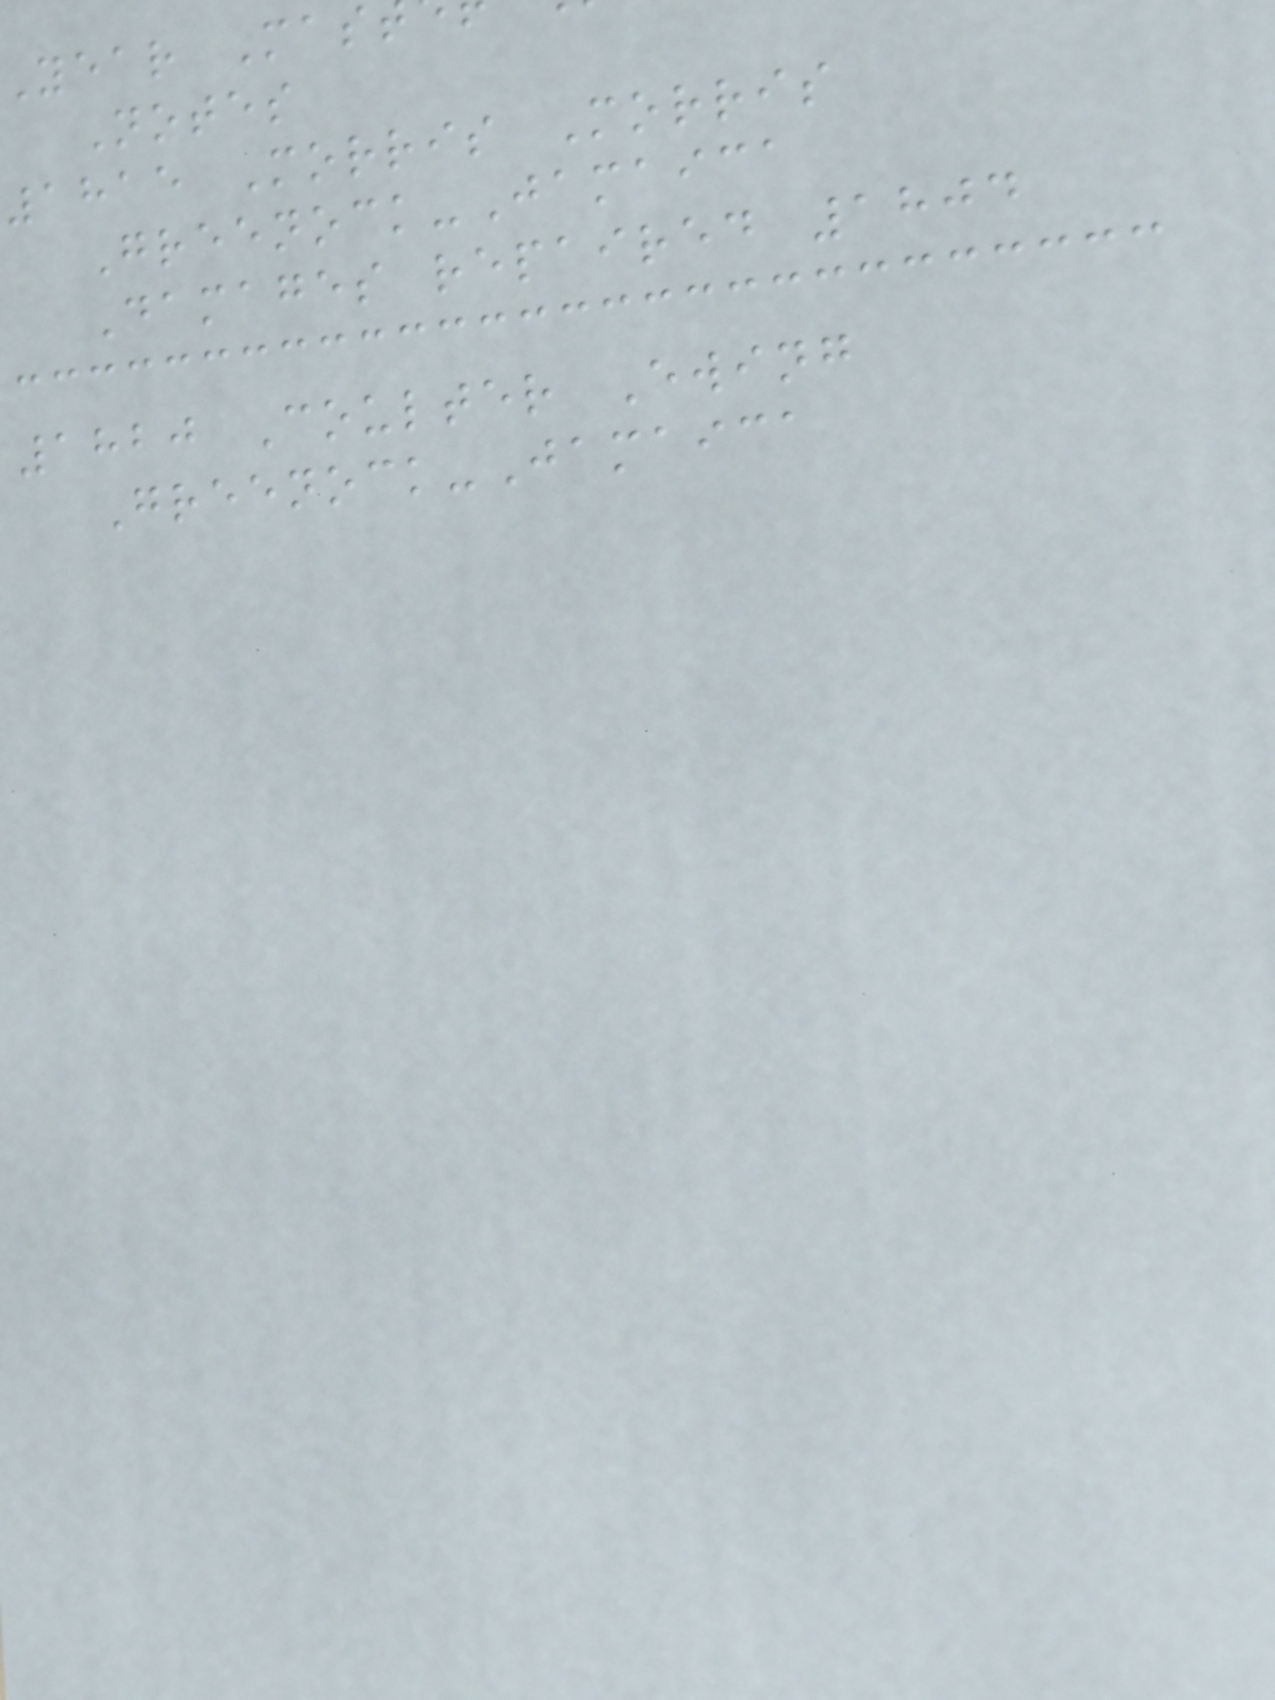Year Mas
Notes
1815 Morris Morris
Greenock-Jamaica
Damages repaired 1804
1820 Coulter Ewing
Greenock-Jamaica
